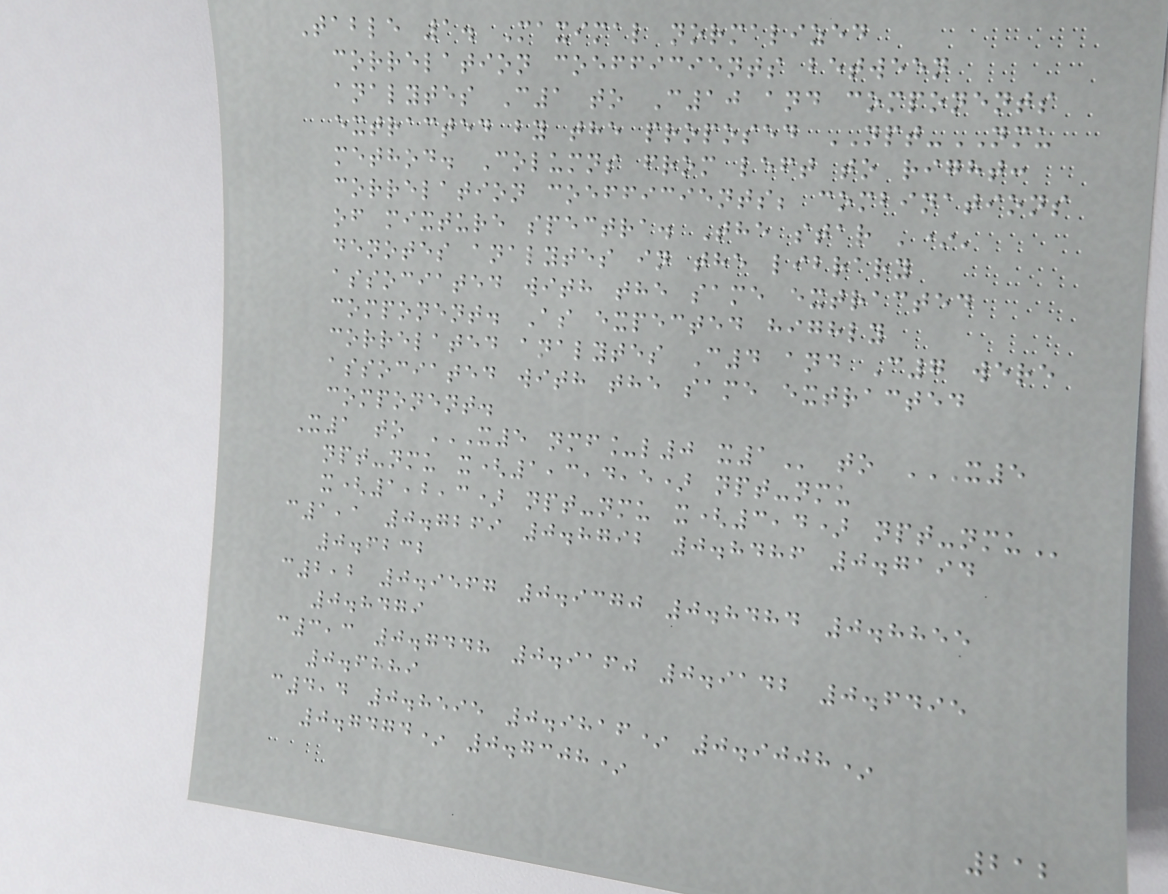Table 1. Maximal normalized
correlation coefficients between
analytes C1 to C10 and components
extracted by the proposed NPT-NMU
method. Columns from left to right:
correlation coefficients; combinations
of mixture spectra. The star '*'
denotes analytes in the library
associated with the same extracted
component. As expected highly
correlated analytes C4 and C7 were
associated with the same extracted
component.
X1 to X5 NMF_L0 X1 to X5
NPT-NMU X(1,3,4,5) NPT-NMU
X(1,2,3) NPT-NMU X(3,4) NPT-NMU
c1,1 0.7269 0.8792 0.8486 0.7194
0.6232
c2,2 0.9567 0.9370 0.8484 0.8855
0.8479
c3,3 0.7448 0.9160 0.9142 0.6495
0.6889
c4,4 0.8595 0.9816* 0.9008*
0.7474* 0.7308*
212
